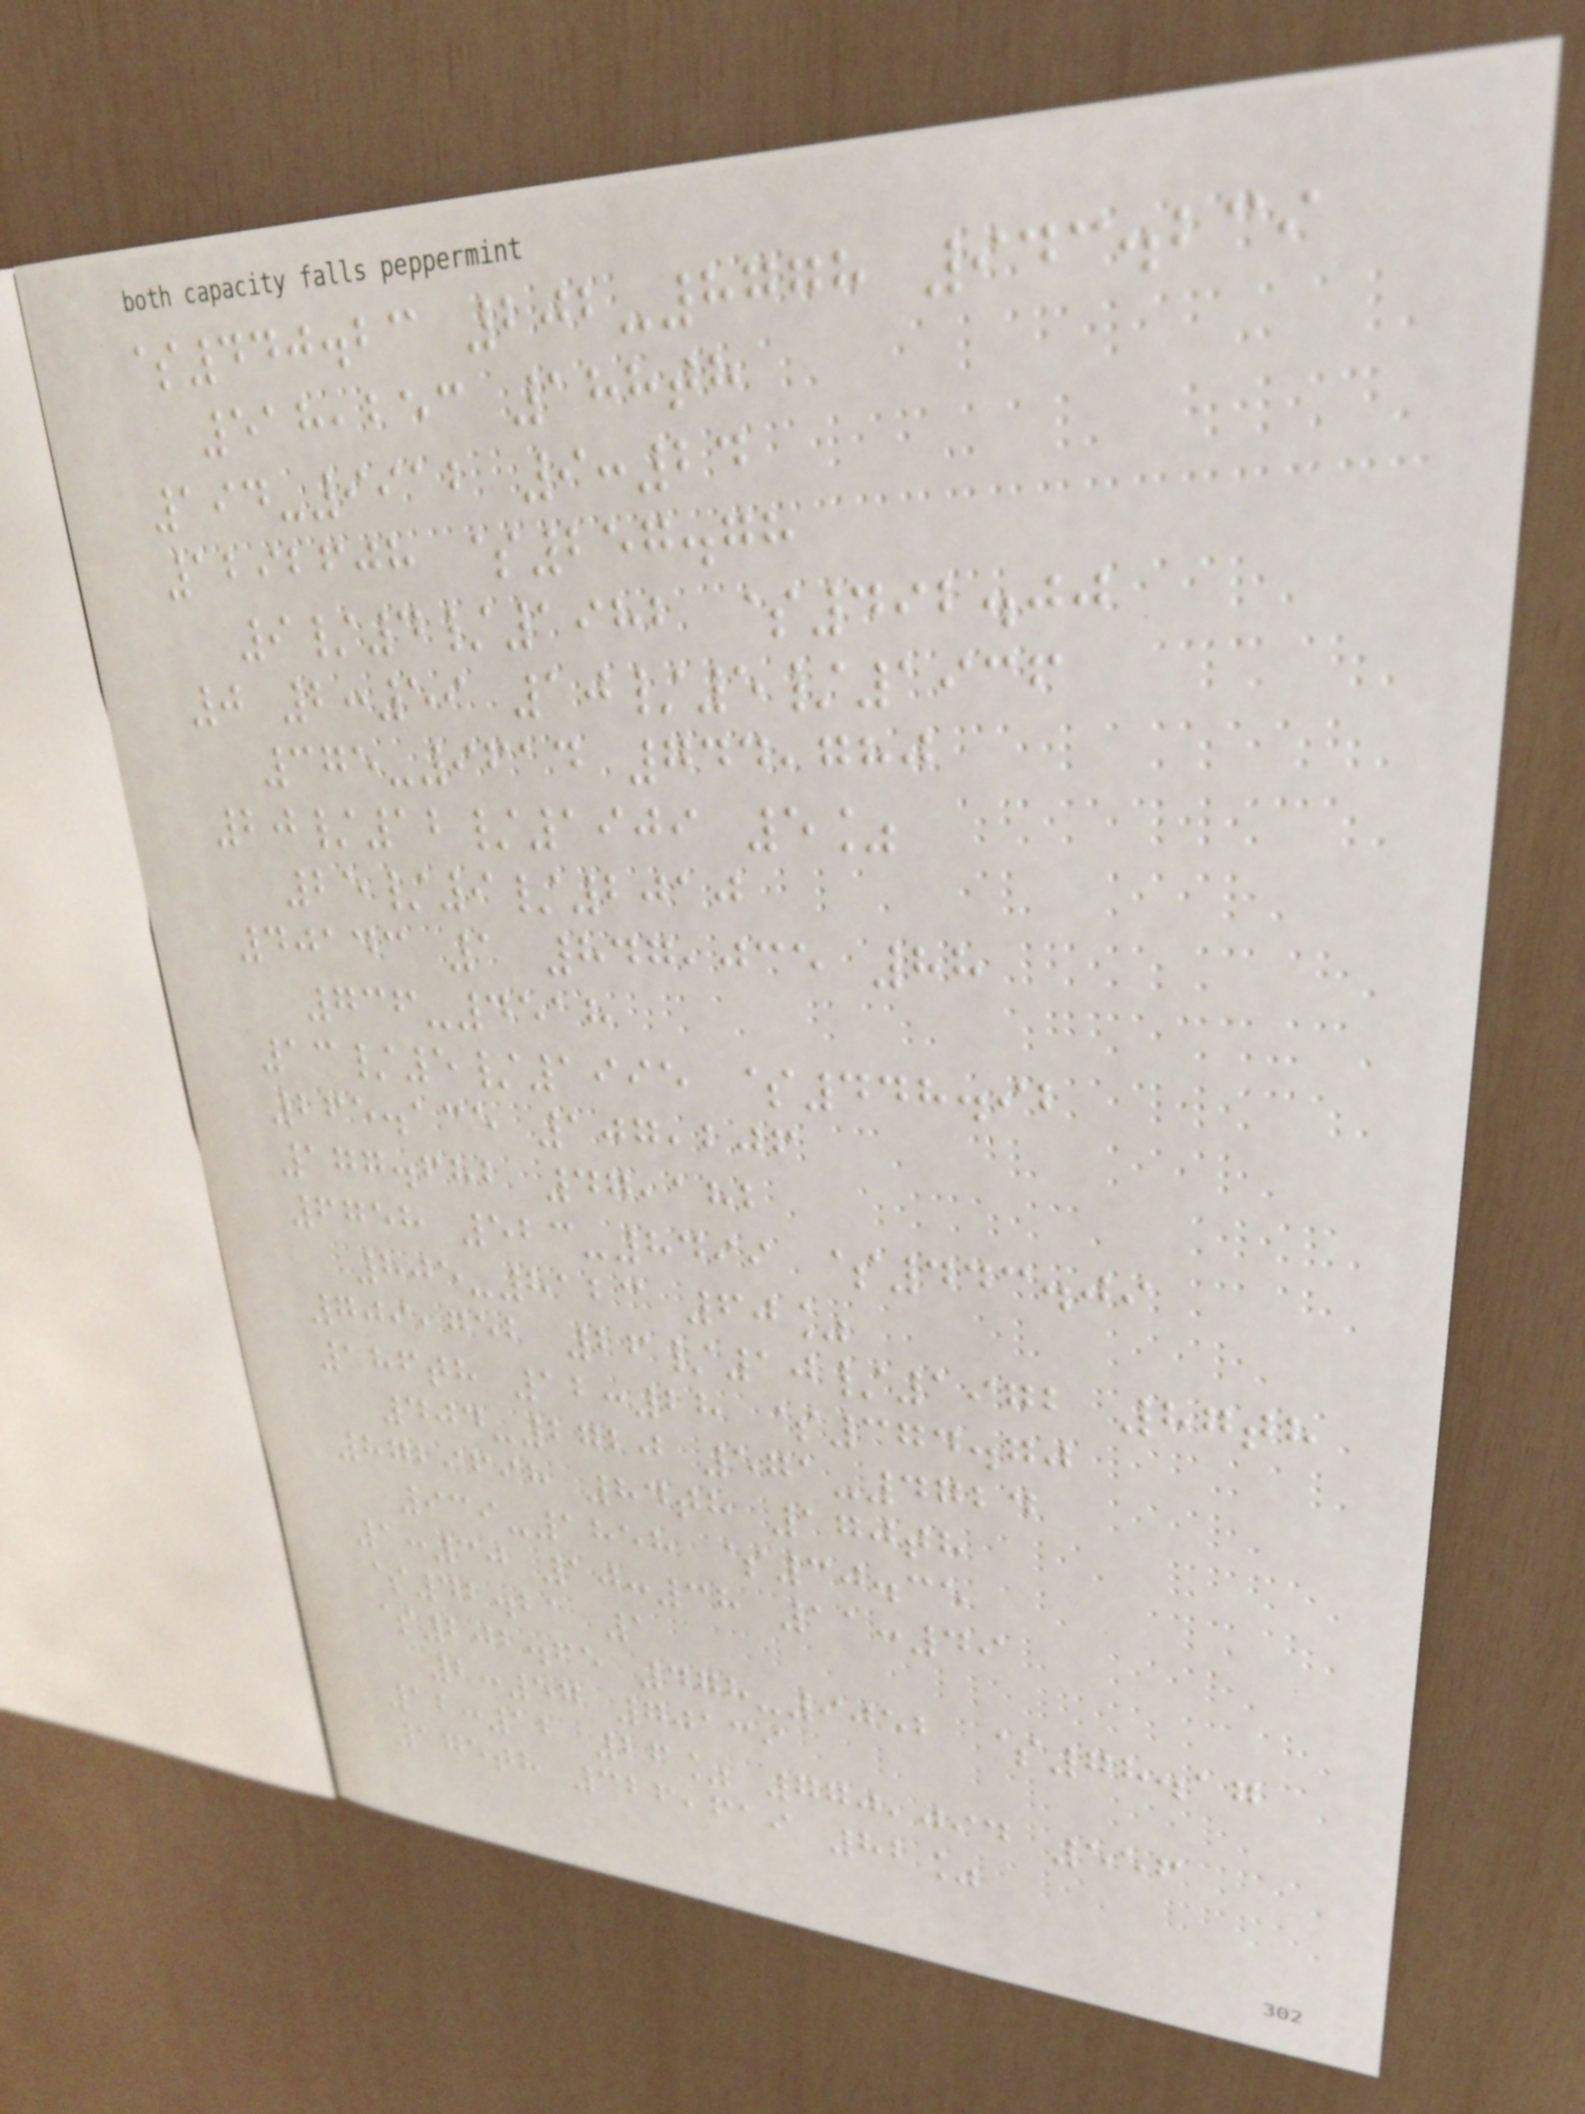$440.23 202-8778 943.239
518,253 188th
194-9912 9:24
1292608 $257.78
9/4/1982 $492.00
0 2:59 10/5/1936
375-9614 744,780
20/12/1909 5%
25/9/2010
40143 1 847,035 88
736-4518
13/5/1995 $448.92
265.135 107,206
177.682 47,182
6758 523-8499 $443.09
805-8123 60%
709,752 26/10/1972 87th
186th 12:28 $374.70
404-2720 571-4724
8729698 84th 170th
939-1858 $30.35
1:30 10:38 11:49
$42.21 1
$202.65 478-9052 $78.17
2:57 70139
12:12 26% 770,094 556
175th 326,619 82%
